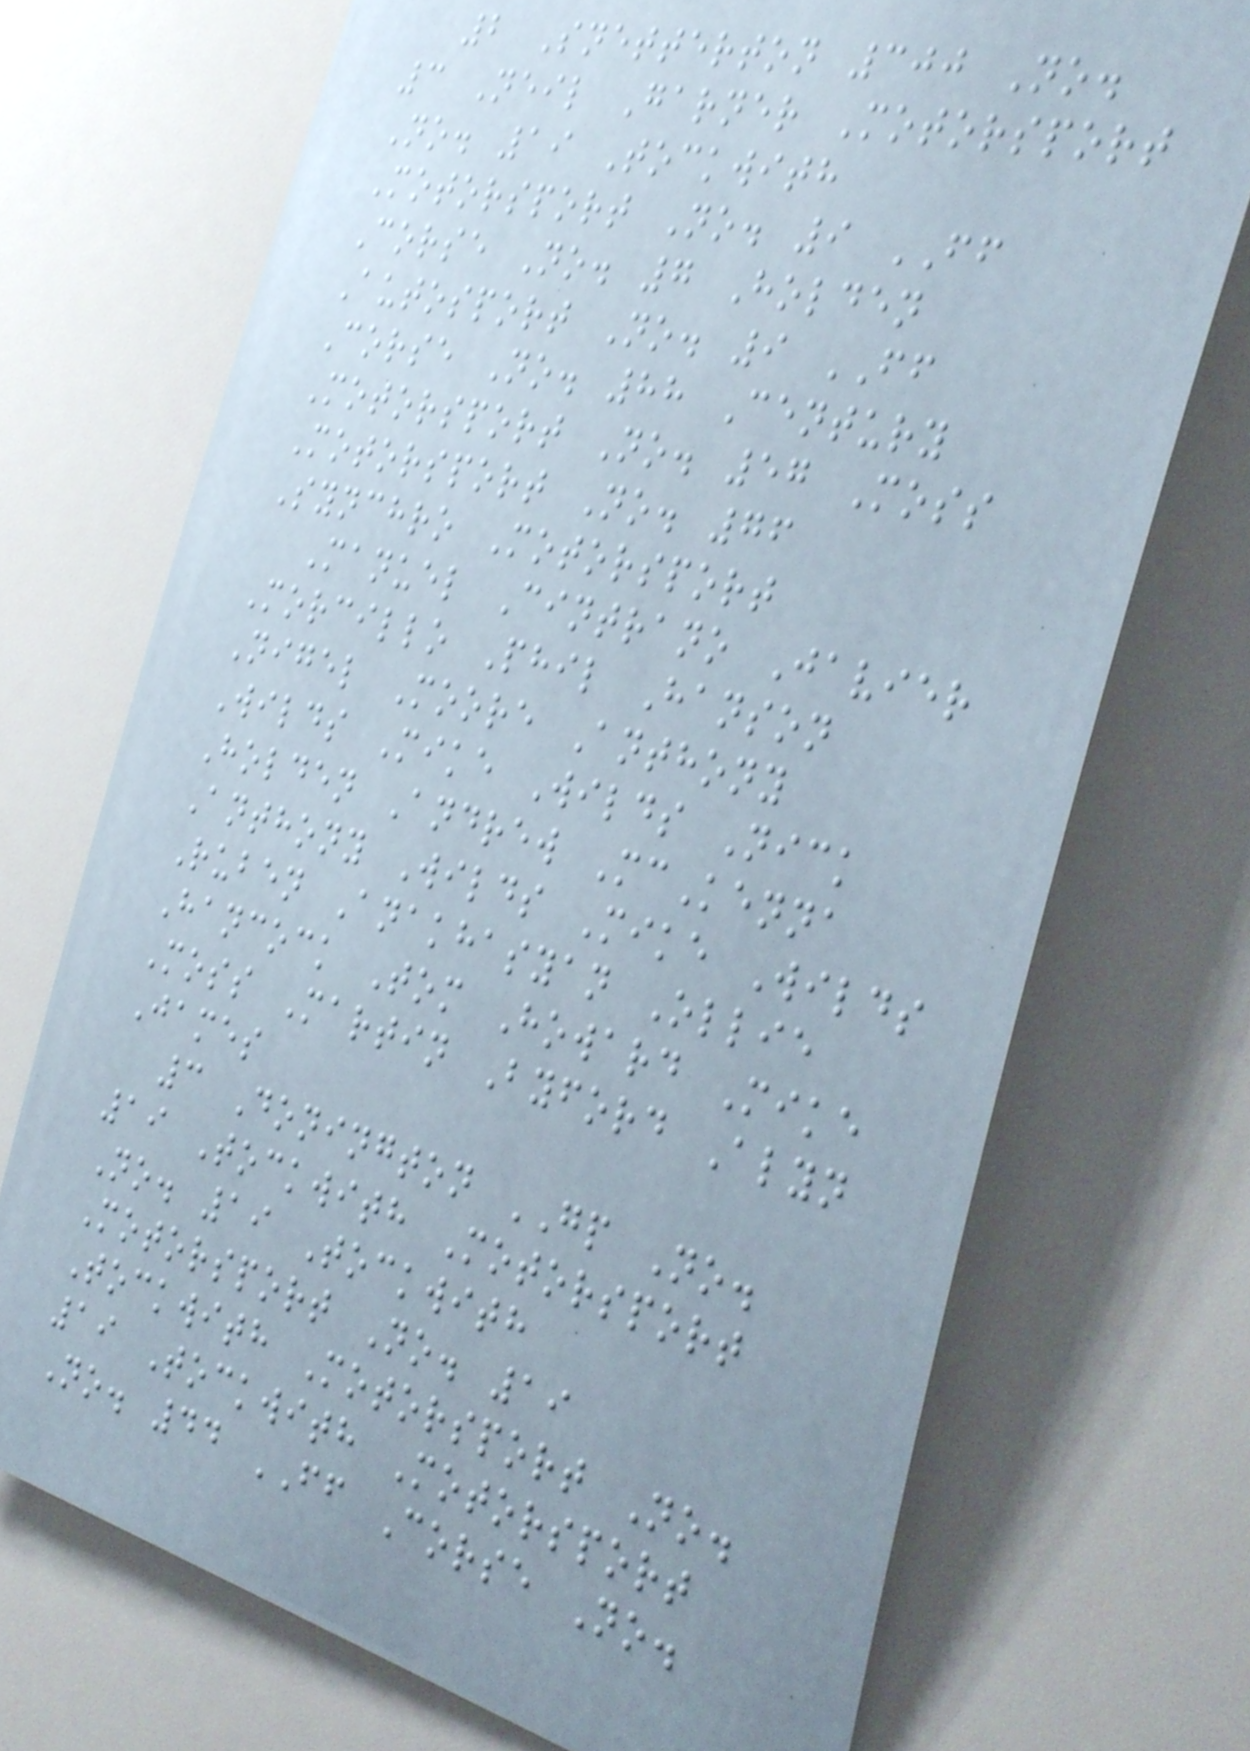2 Snetterton 300 No.
3 Neil Garner Motorsport
No. 19 Tockwith
Motorsport No. 9 FF
Corse No. 7 Holden
Autosport No. 9 FF
Corse No. 88 Century
Motorsport No. 57 Moss
Motorsport No. 76
Synchro Motorsport
Manuel Cintrano Javier
Morcillo Phil Hanson
Nigel Moore Anthony
Wilds Mike Wilds Nick
Holden Andrew McKenna
Anthony Wilds Mike Wilds
Ruben Anakhasyan Ollie
Hancock Tom Howard Mike
Moss Martin Byford Alyn
James
3 Donington GP No.
19 Tockwith Motorsport
No. 19 Tockwith
Motorsport No. 19
Tockwith Motorsport No.
19 Tockwith Motorsport
No. 44 FF Corse No.
